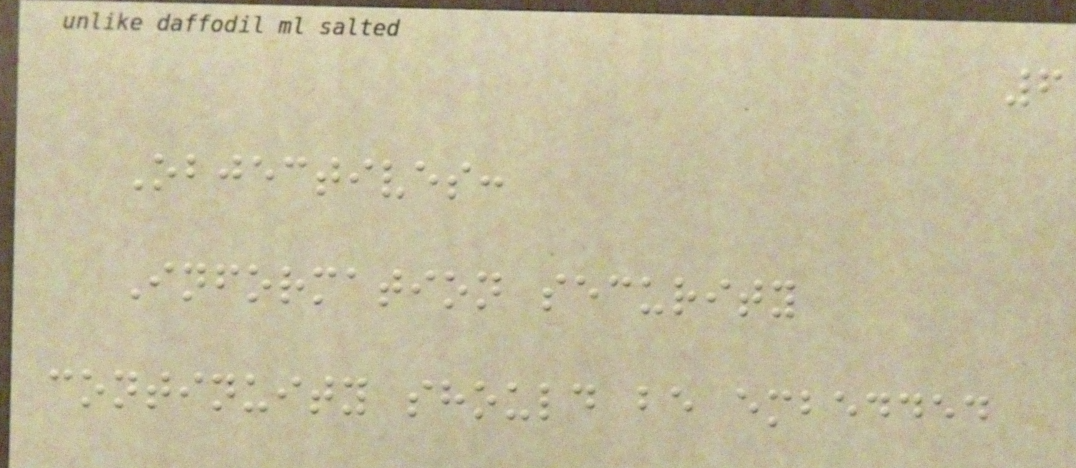6
Objectives:
Information security
continuity should be embedded
